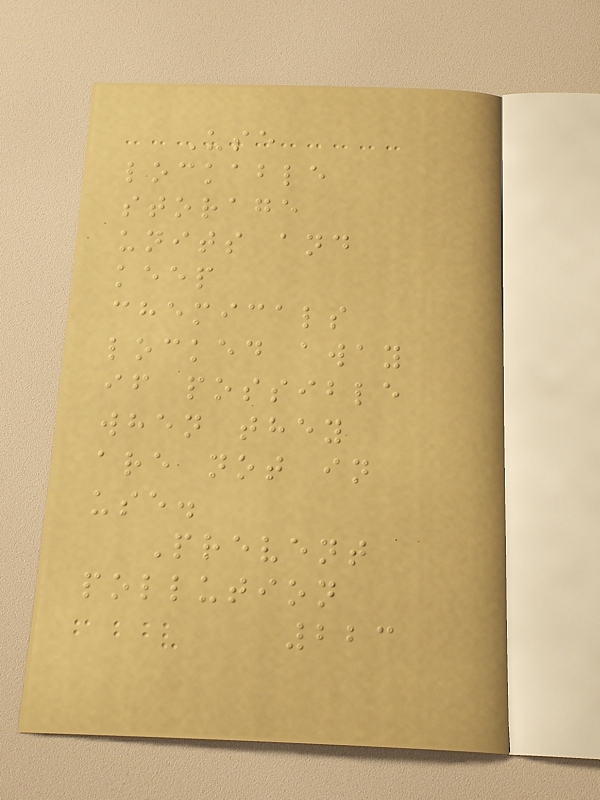Use
lockable
storage
units and
keep
chemicals
locked away
if possible
when they
are not in
use.
Prevent
pollution
223
